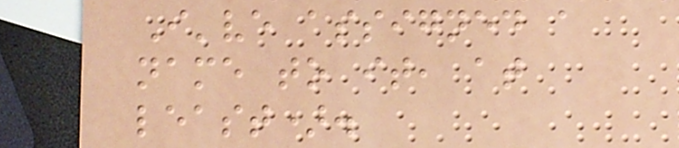I've assigned a
name to it, at
least).
